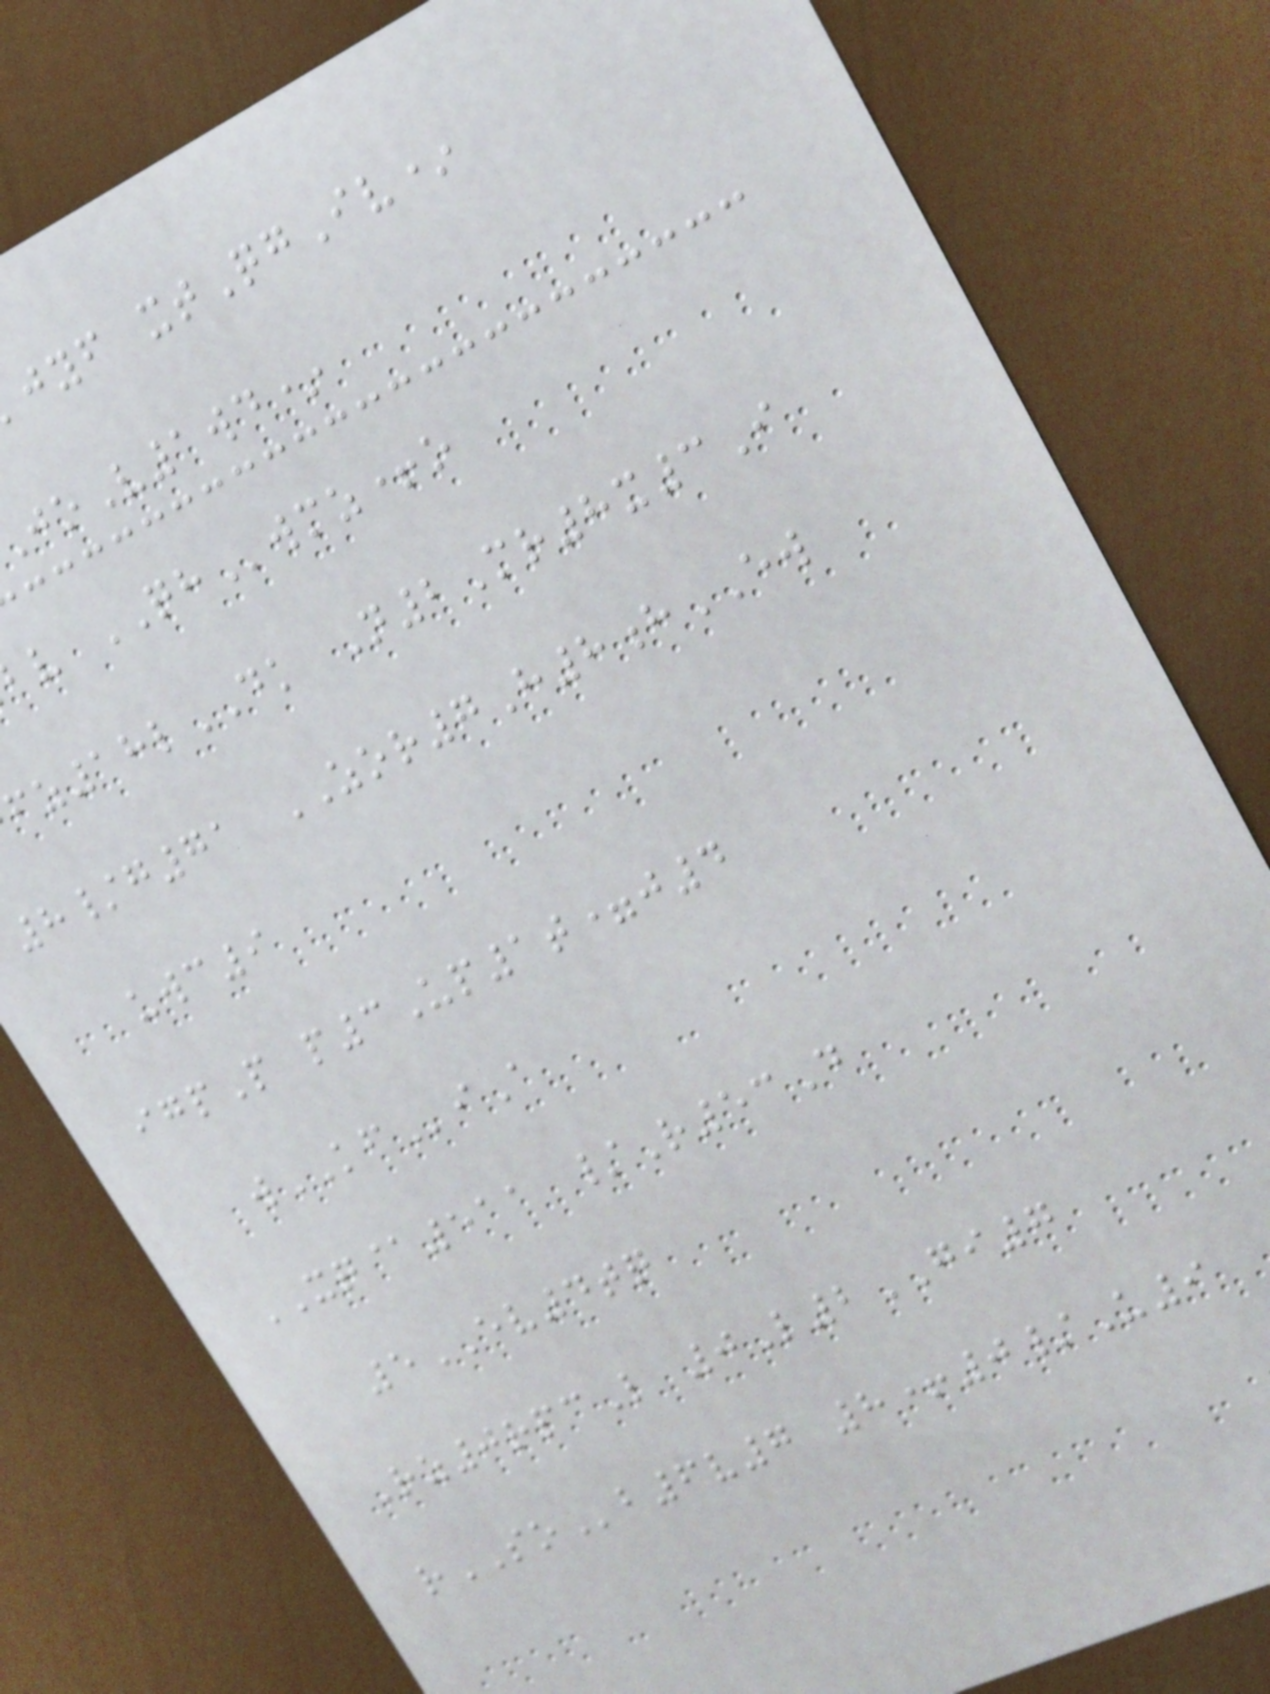jyf xtQgIv*
oV1wd*
v QHwmz+o
z18lDK N2Mr8x3I
8/g71 ZOR7H8hEW
uwc9
igpP p3Up1t=j4
wKFiA
XQ@511 /R53D
5EV4tq
Rz0rpcL 0L2GI7
rSOb6v7 8+0/U9
